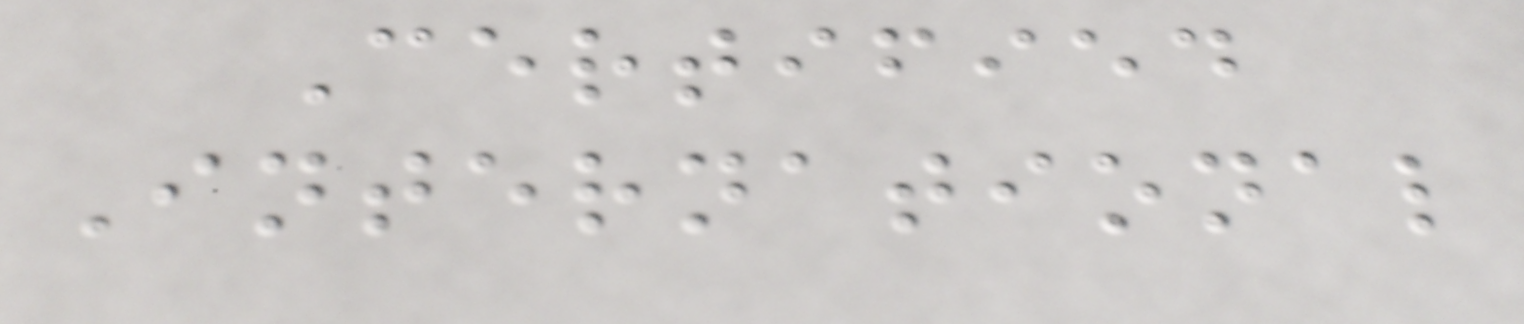Certified
International
